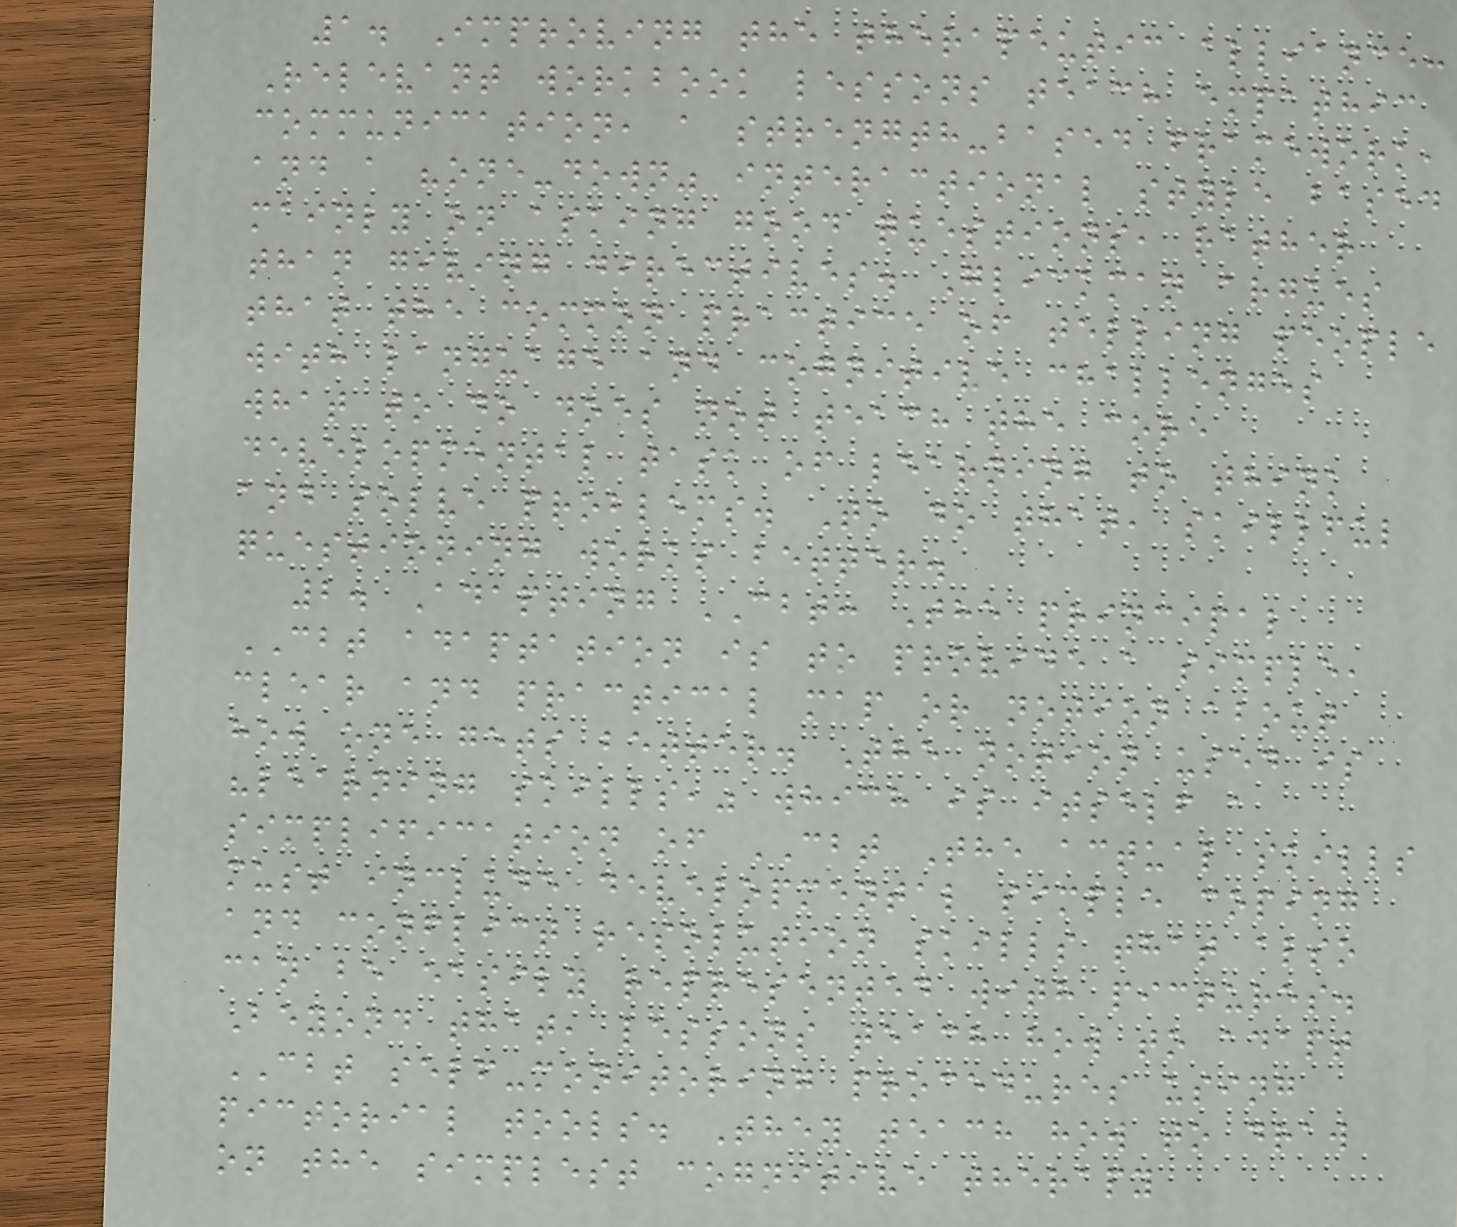1. Improving the therapeutic alliance:
Relevant workbook lessons teach empathic
communication, a strength-based framework,
and a "one-down" interactional style based
mainly on asking good questions, rather
than giving directives. Glickman argues
that the common practice of telling people
with language and cognitive challenges
what to do does not teach the core
developmental task of learning to think
and solve problems. To do that, skillful
questioning works better.
2. Adapting CBT: The principal
CBT adaptation is to provide a simple,
clear and practical map or notion about
how one gets better. The notion used is
"learning skills," which is itself a
simplification of CBT The actual skills
must include developmental simple coping
and conflict resolution skills that also
can be easily represented with pictures.
Beyond that, lessons teach how to adapt
CBT self-monitoring procedures using
pictorial tools. They teach how to draw
on the simplest cognitive therapy
